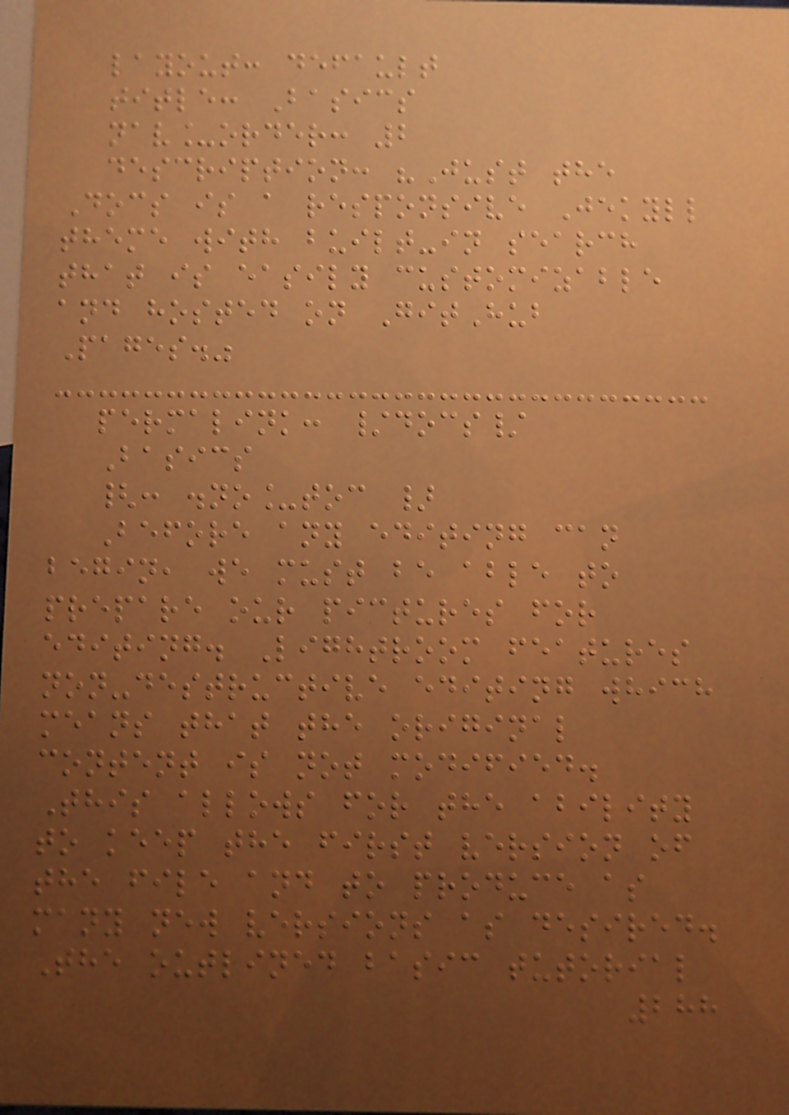layout: default
title: Basics
nav_order: 2
description: "Just the
Docs is a responsive Jekyll
theme with built-in search
that is easily customizable
and hosted on GitHub
Pages."
permalink: /docs/
Basics
{: .no_toc }
Before any editing can
begin, we must be able to
prepare our pictures for
editing. Lightroom features
non-destructive editing which
means that the original
content is not modified.
This allows for the ability
to keep the first version of
the file and to produce as
many new versions as desired.
The outlined basic tutorial
288
